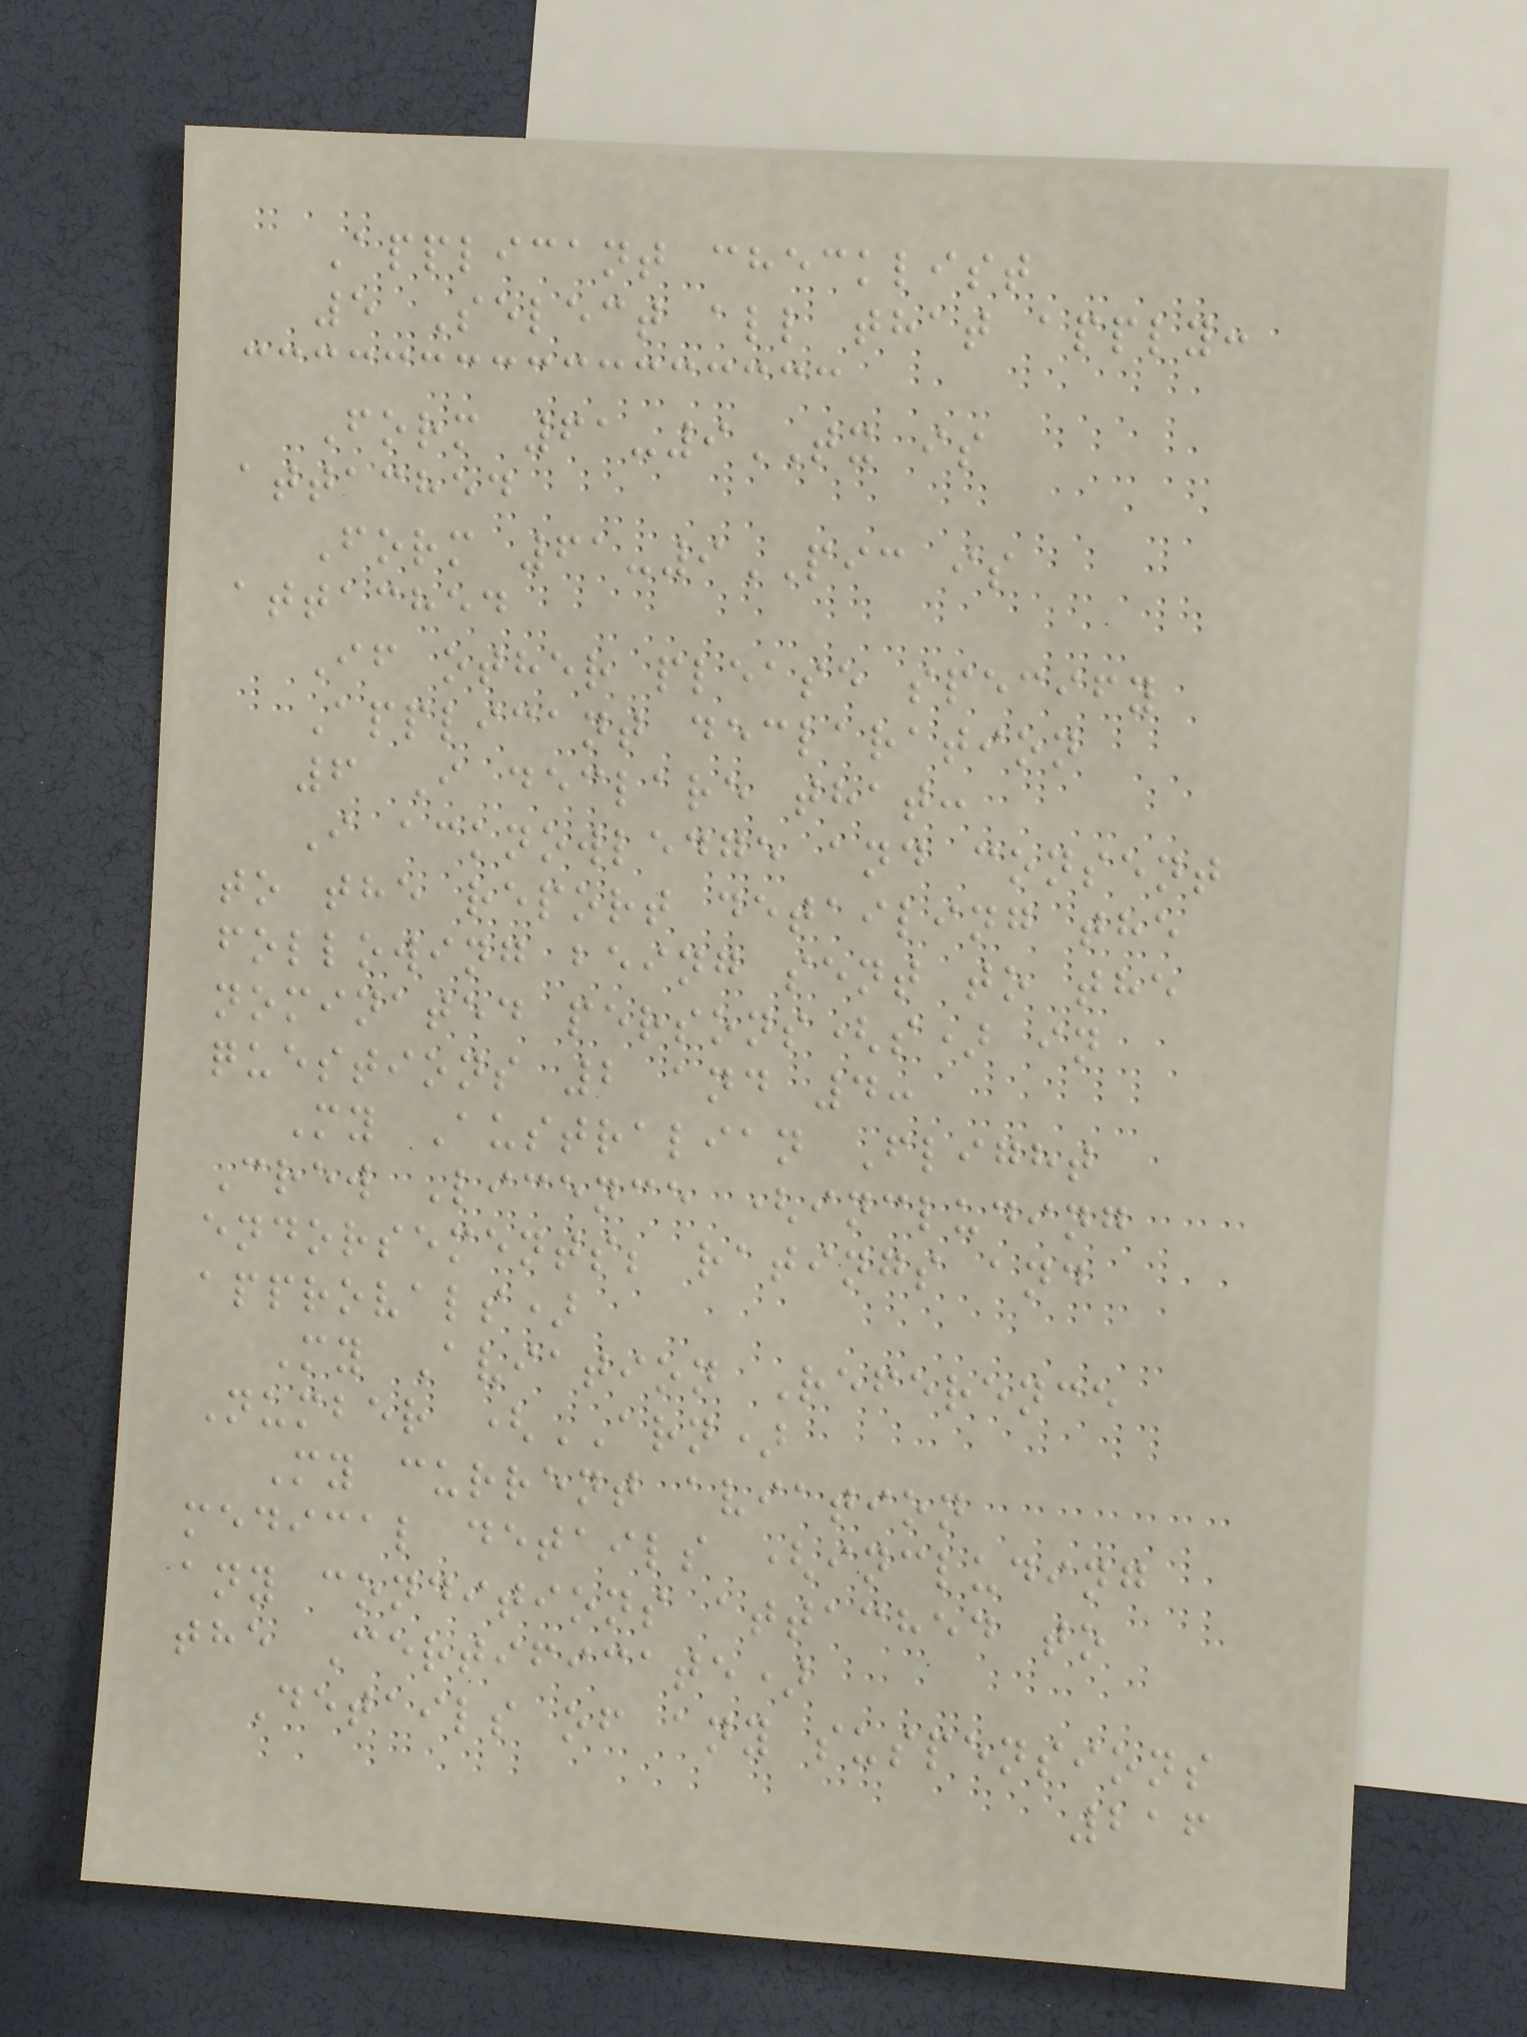Applicant checklist
5 Select all that apply:
Form 61-9TX is
attached
Form 61-9PIC is
attached
If other please specify
Applicant declaration
6 I declare that:
I acknowledge and consent
to the report detailing the
following being sent to the
nominated persons(s) in
questions 2 and 4:
My Australian Flight
Crew Licence (including
endorsements; ratings and
approvals)
My Aviation Reference
Number (ARN)
My current aviation
medical details (including
any conditions attached to
the Certificate)
Details of any suspensions
216
